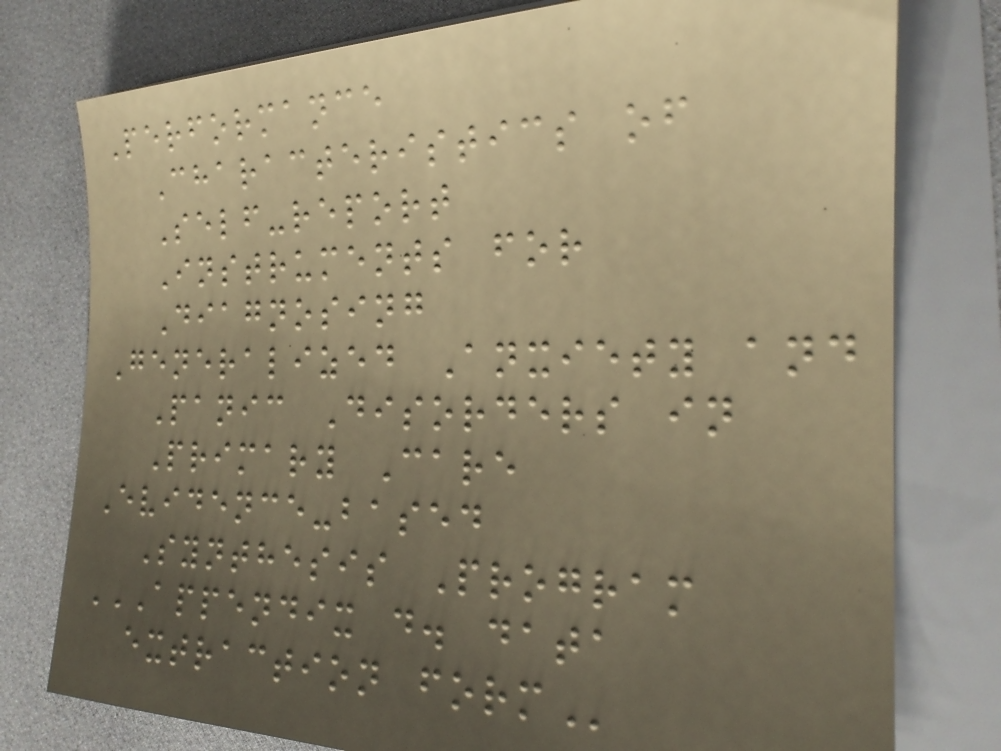Performance
Characteristics of
Self-report
Instruments for
Diagnosing
Generalized Anxiety and
Panic Disorders in
Primary Care
Evidence-based
Synthesis Program
APPENDIX D. DATA
EXTRACTION FORM
